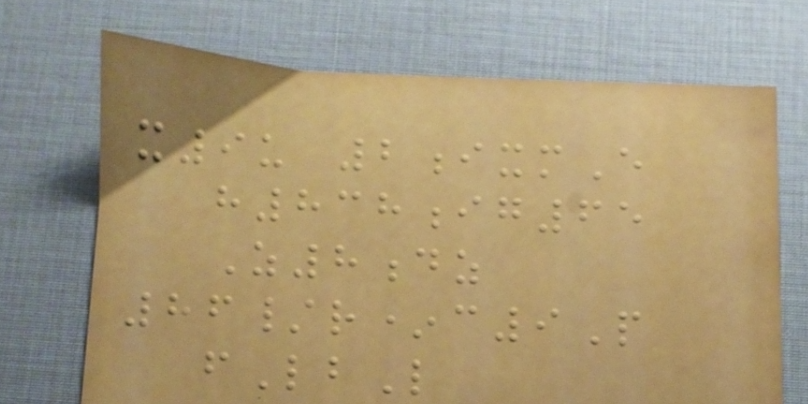x9u 2ixmE
h838ig65
Z8dz
86/r*c9P
fLbL
